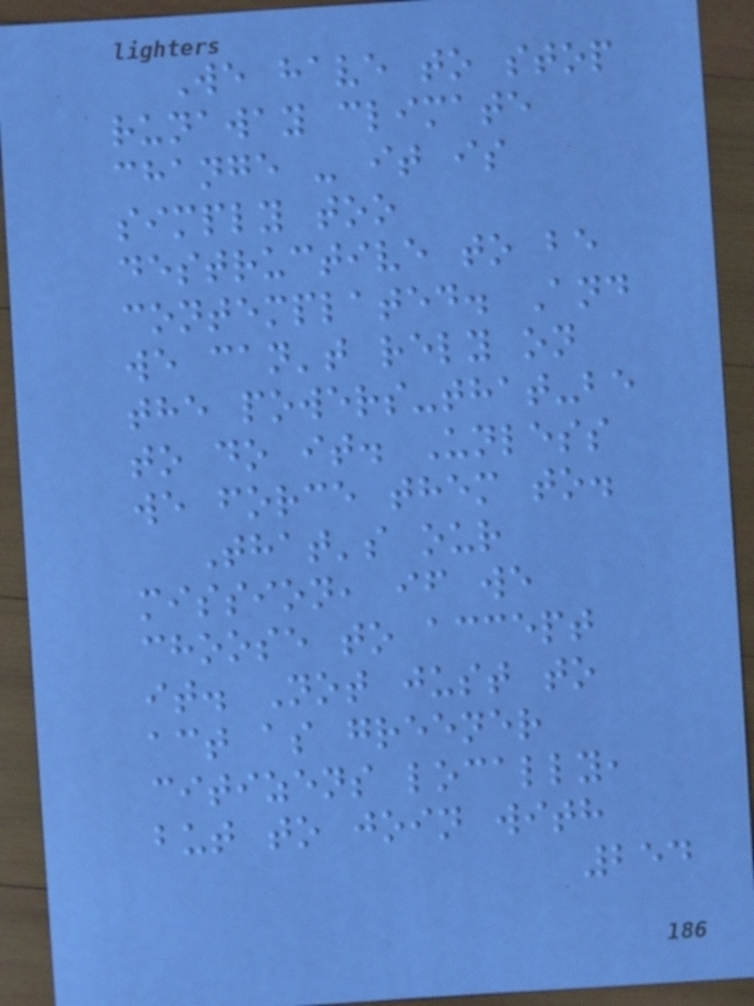We have to stop
runaway climate
change - it is
simply too
destructive to be
contemplated. And
we can't rely on
the powers-that-be
to do it. Unless
we force them to.
That's our
mission, if we
choose to accept
it. Not just to
act as greener
citizens locally,
but to join with
254
